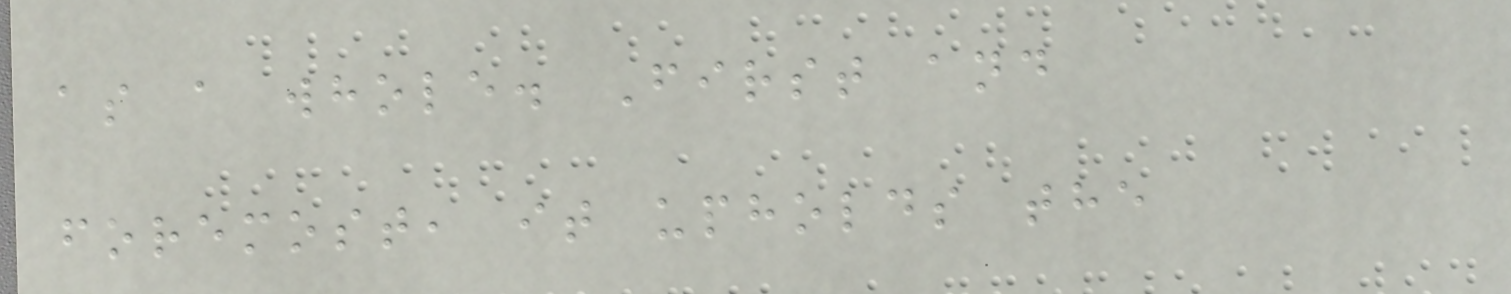as a whole. First and
foremost, it upholds the
